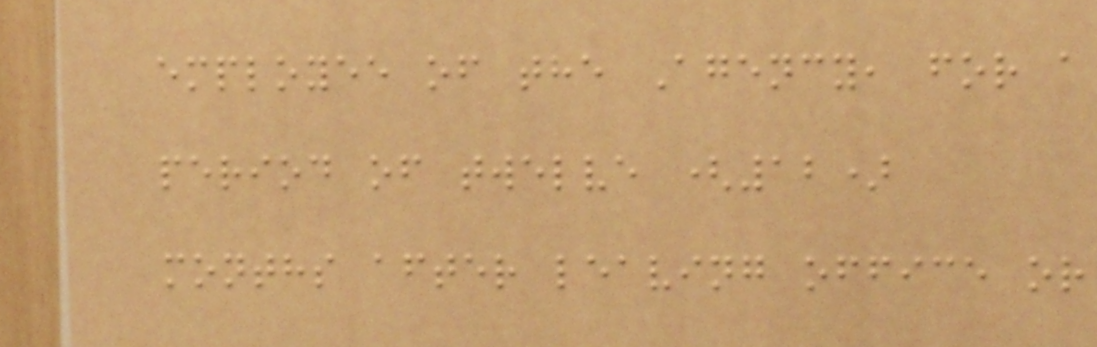employee of the Agency, for a
period of twelve (12)
months after leaving office or
